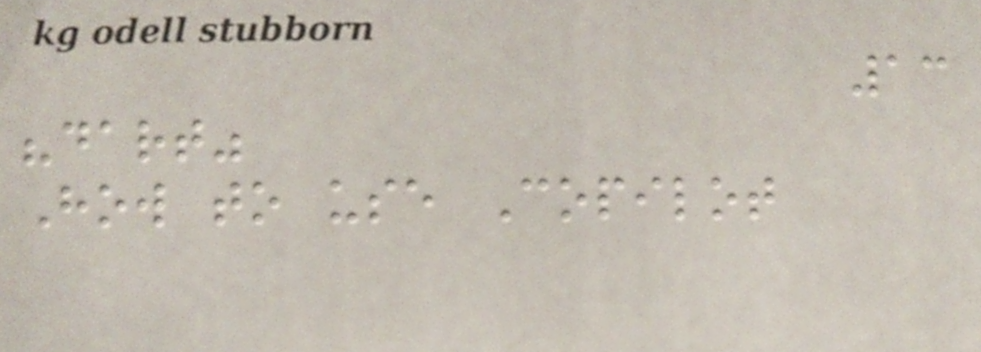13
"dart"
How to use Copilot
